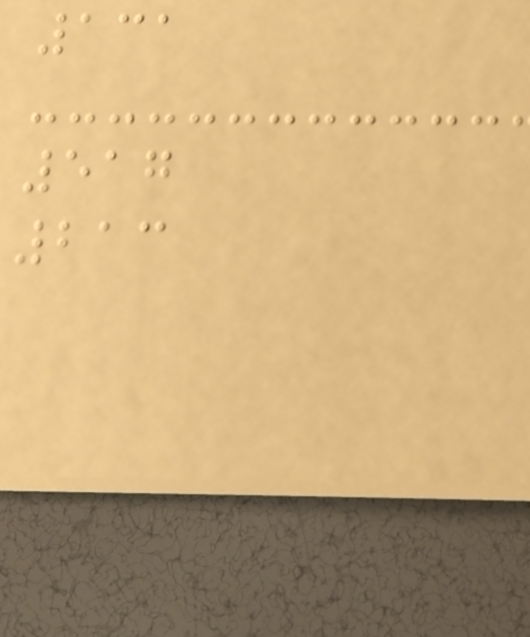131
517
213
